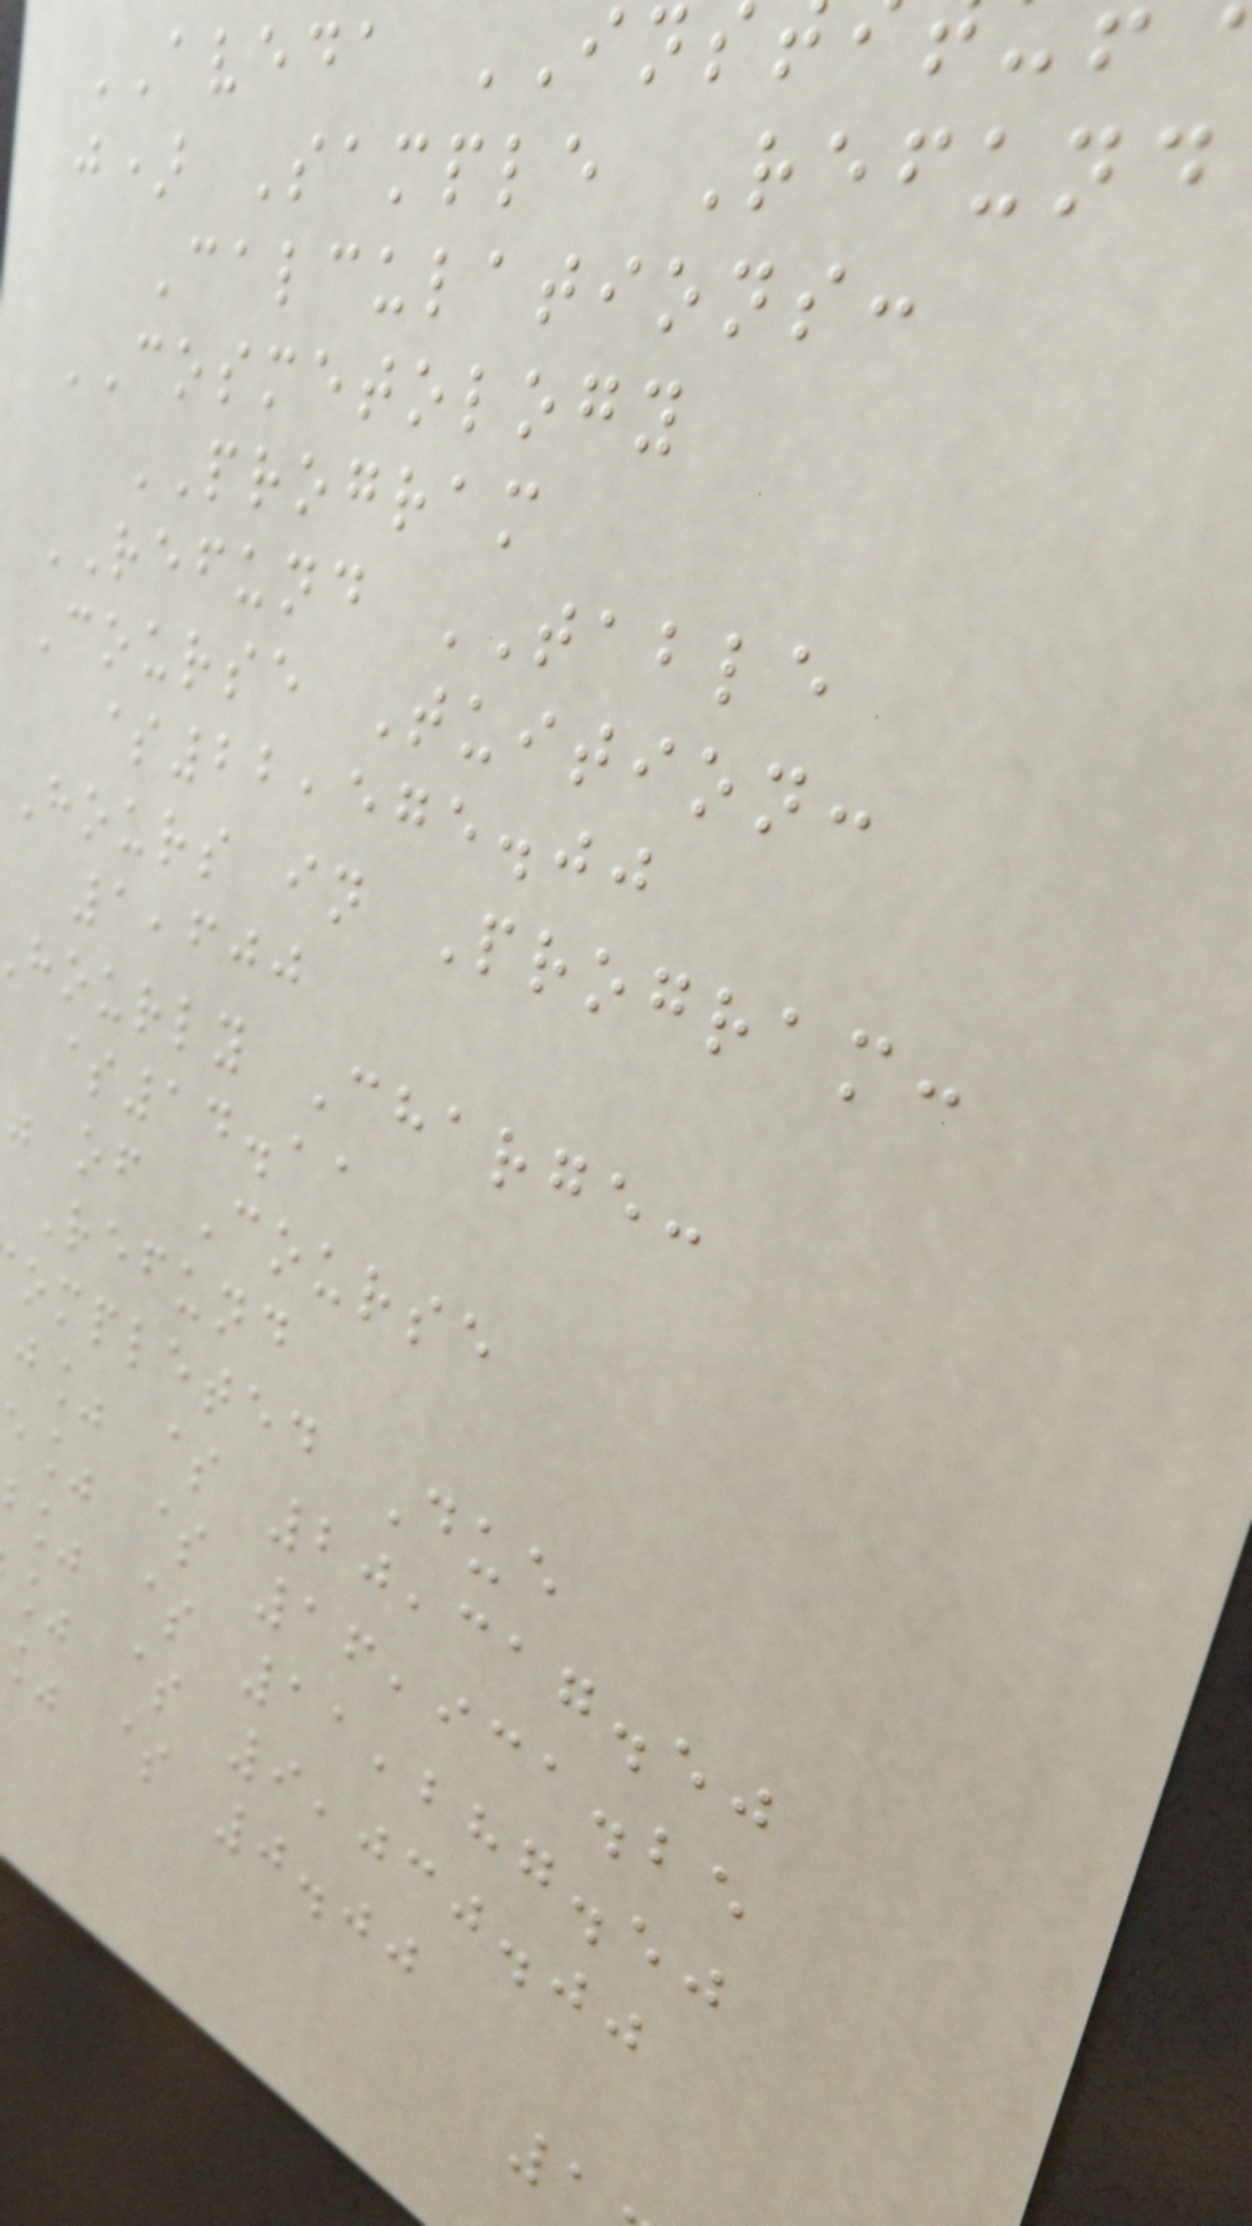AVEDA IN
j) Sample Refund
Calculations:
COSMETOLOGY
PROGRAM
REFUND TABLE
Course Tuition:
$22,575.00
Hours in Program:
1,600
hourly Charge:
$14.11
of Course
Refund
ompleted Due
j% $ 20,317.50
e% $ 16,931.25
% $ 11,287.50
% $ 9,030.00
% $ 0.00
